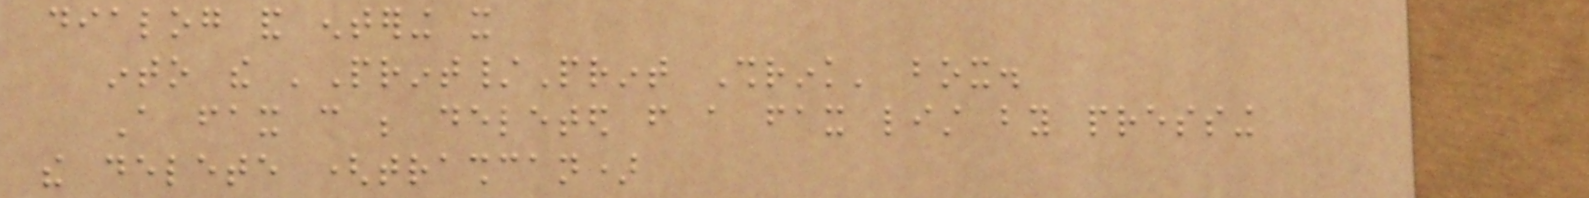dialog and entering it
into the 'Print/Print Shrink' box.
A fax can be deleted from a fax list by pressing
the delete (trashcan)
